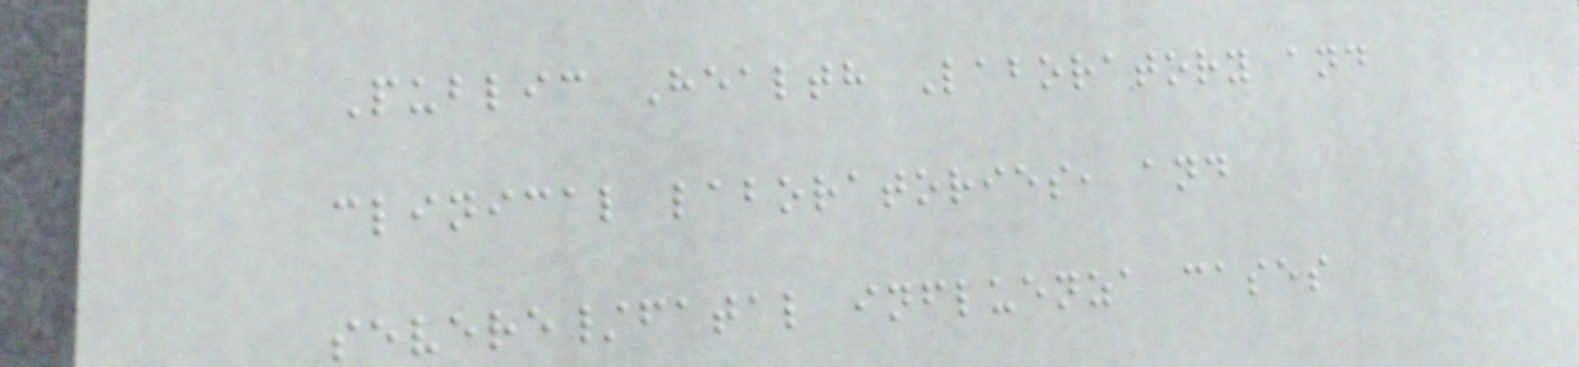Public Health Laboratory and
clinical laboratories, and
severe/fatal influenza cases
